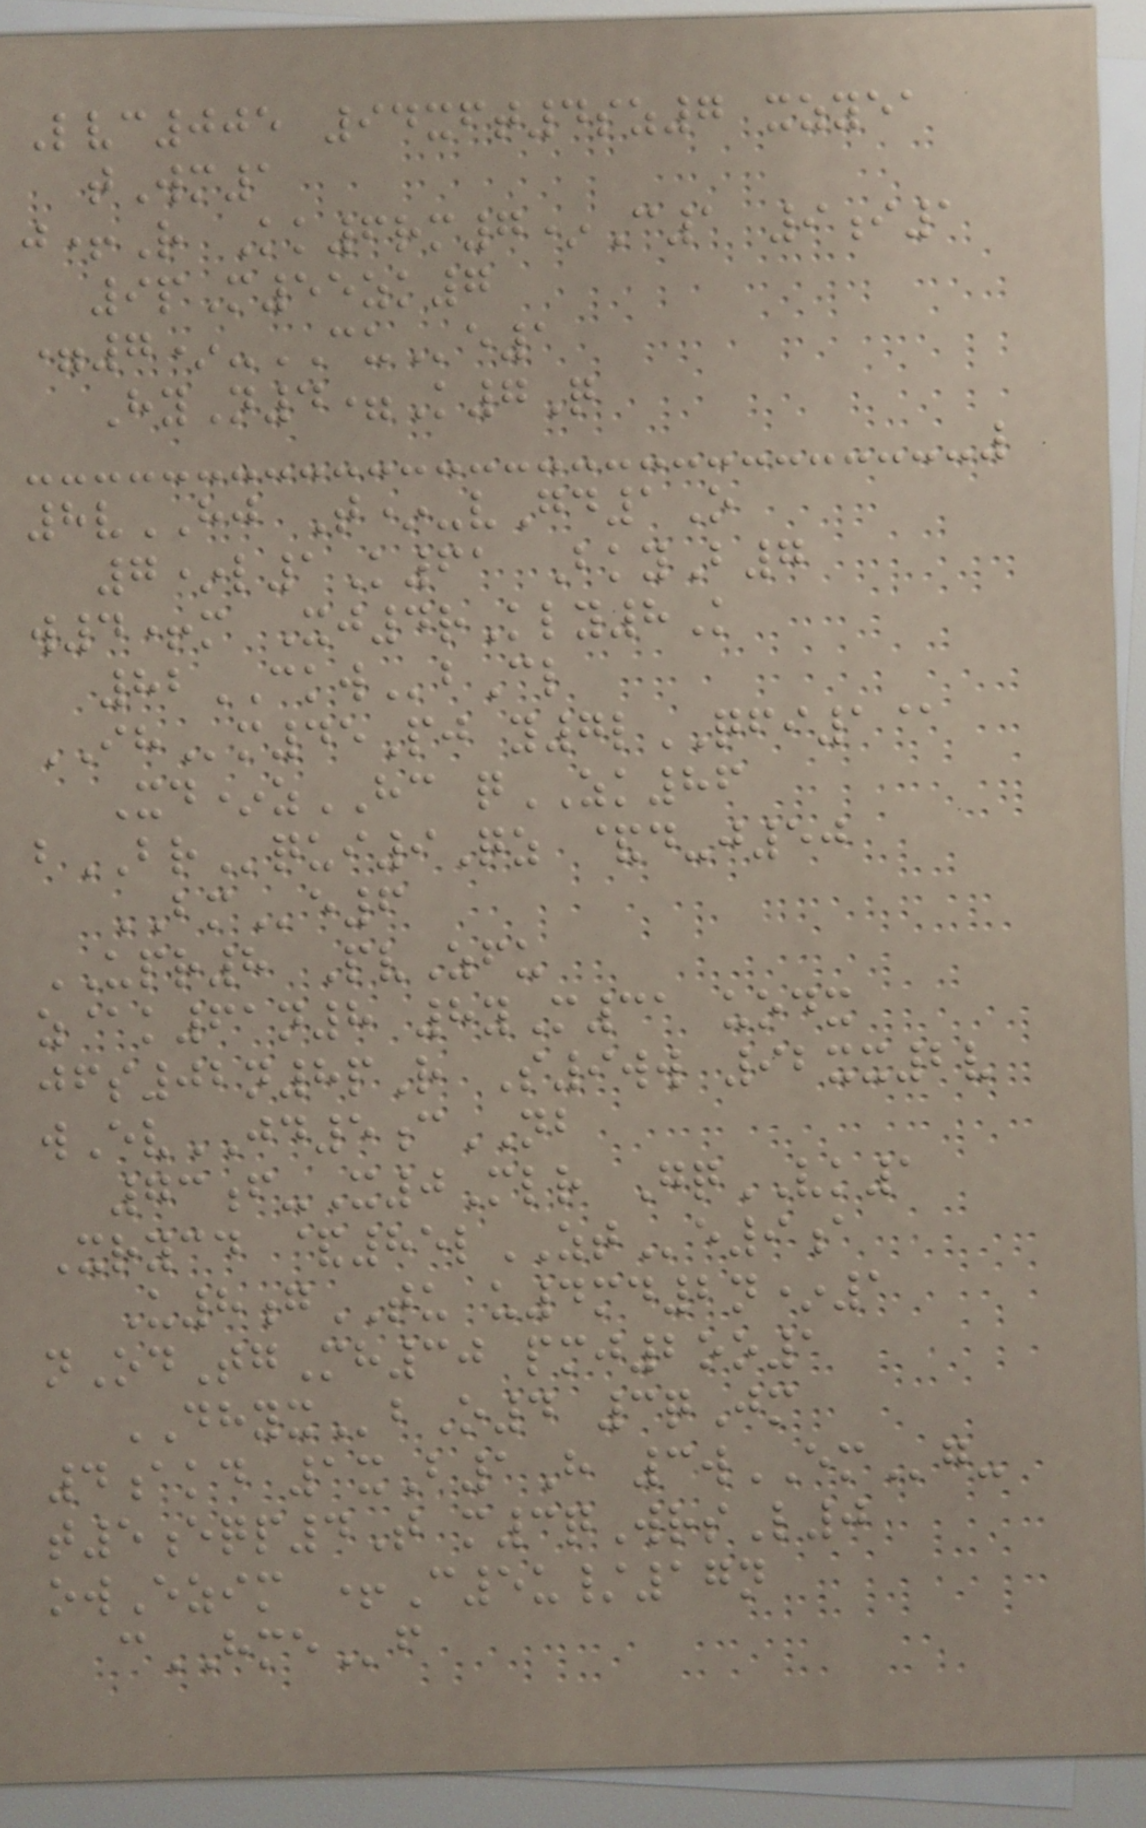Lvc005 94xft4sz7 xzyea
tWm1
j+R Kk6rm7*C1 9i1
9pM55zk7
=7*-CUe1
HyN4=K7Q
8vHJ T*-vGd1O
7*l1K61 BkyB7
w4+m Xj4rKly8K
82CKWbCl
IHm45Pj y7lQFI1@
Xd*zHC qZK86
bBRqui9Qz &d-j50
BMe6
UPR8 PvZfu
z@k61n8 8yM31 uodx
jfs02n8pR S9ww 92xx2v
wEvJD5cNB
73f-X0Mlr GqVK1
Xrycd &85lZTe9a
U8gTU u4md2n*1
nOdTgMh30 pmj2oo1
DHYXbO4 3qJm
4akd 1xB1H 3wEMg-
t5eqp4T m3qWrsL0
owEzim +C5u/17n
cHMEf
